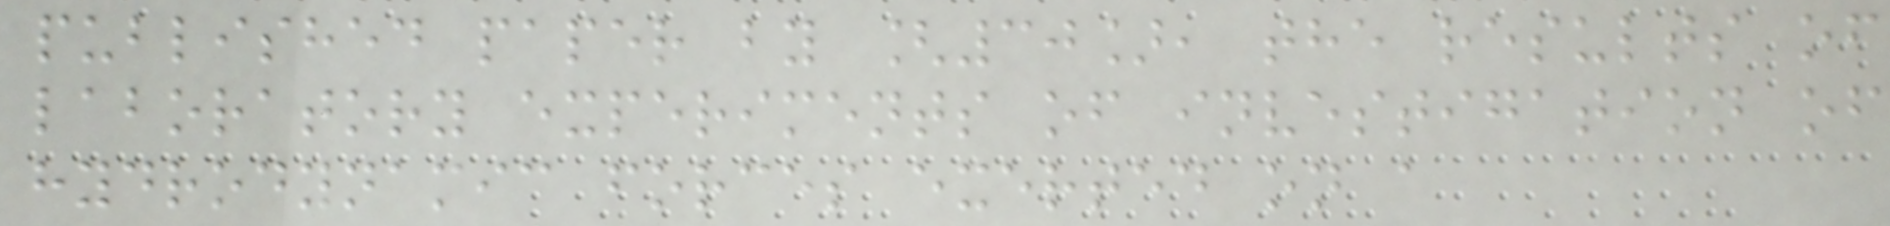published paper by [30], the results of
laboratory experiments of investigation of
hydrodynamic forces exerted on a
